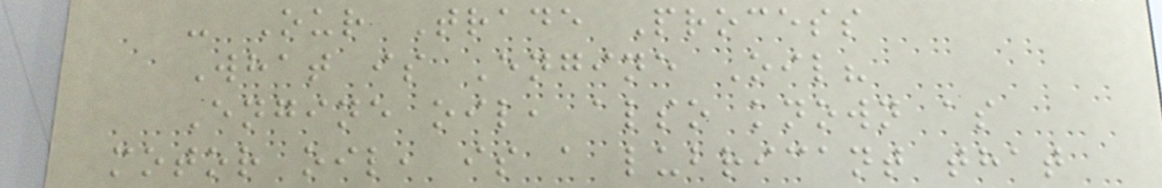- Our Trade Process
What is Engine Oil?
Engine oil, also known as
motor oil, is a lubricant that
